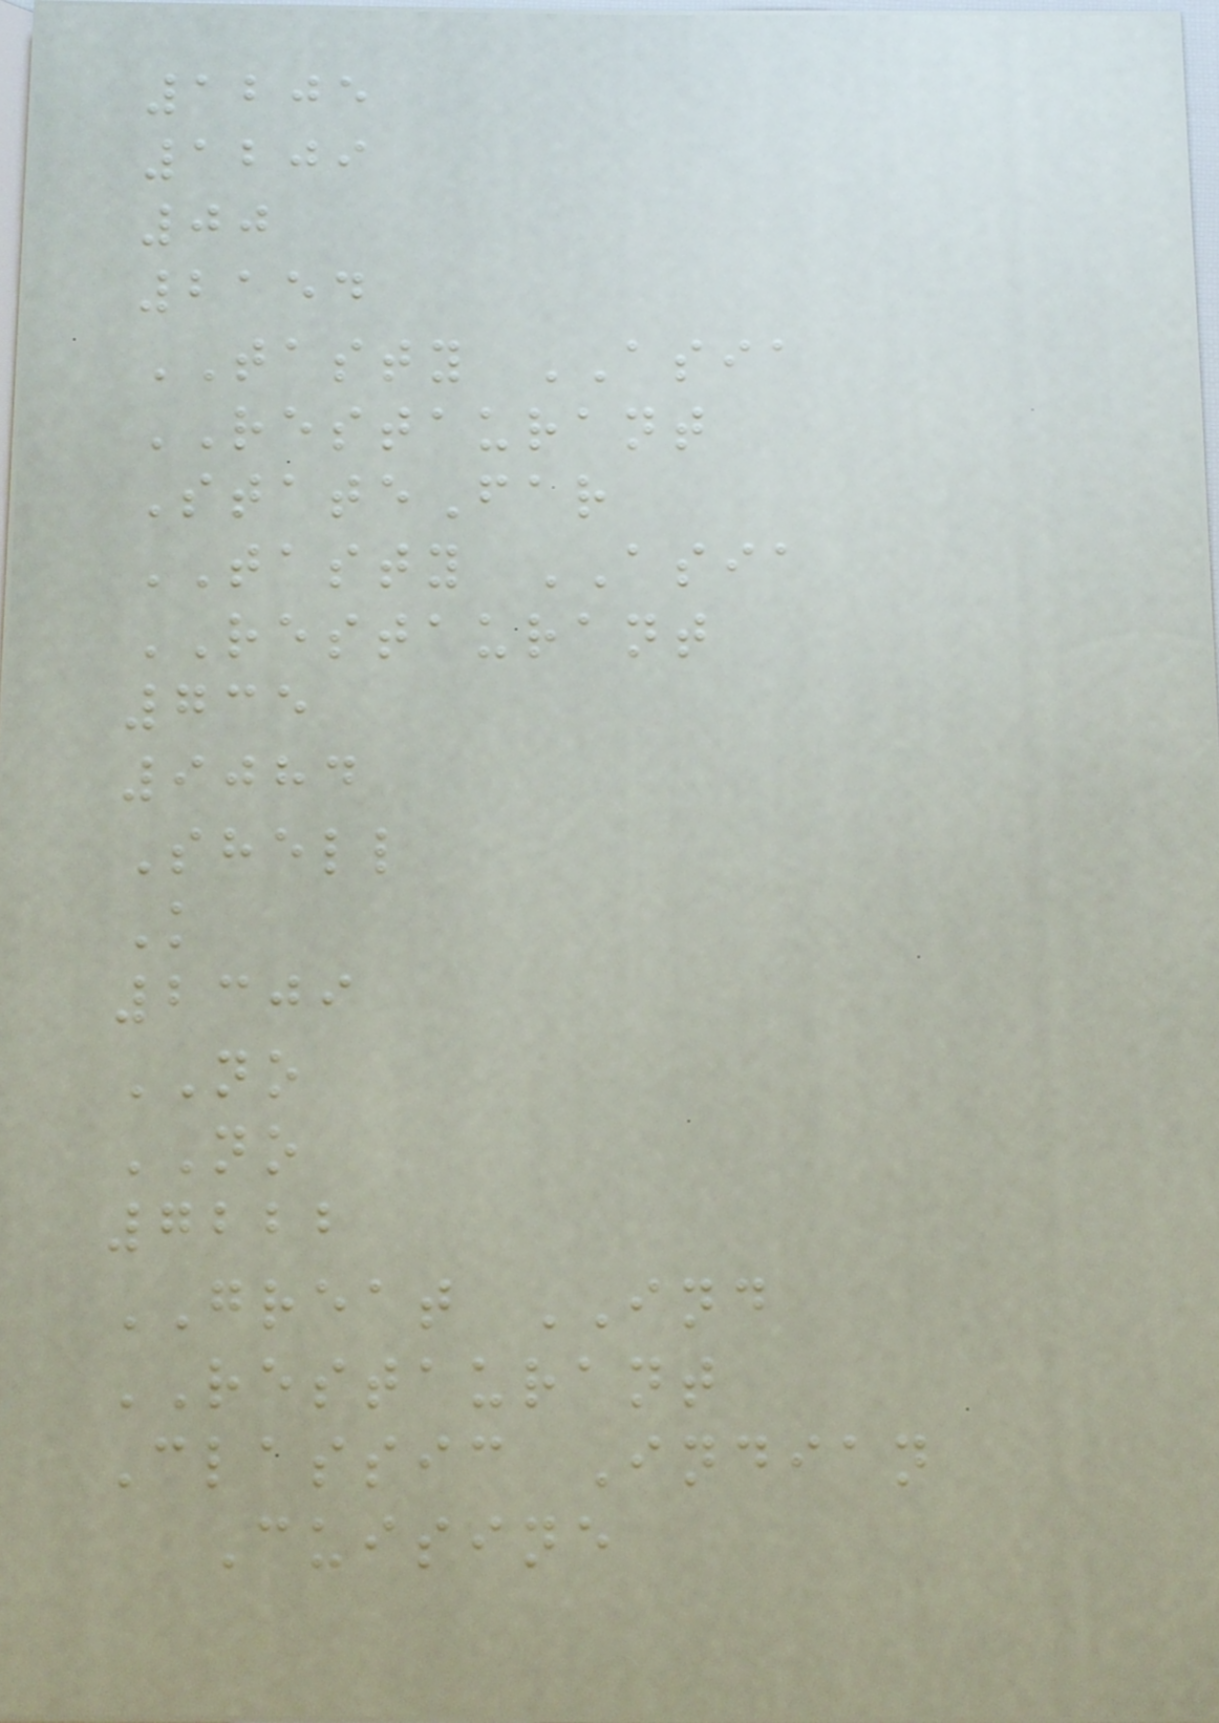1205
1209
00
2154
TASTY ASIA
RESTAURANT
StateFar
TASTY ASIA
RESTAURANT
735
9084
Shell
K
2309
NO
NO
7222
GREAT IND
RESTAURANT
Classic Indian
Cuisine
